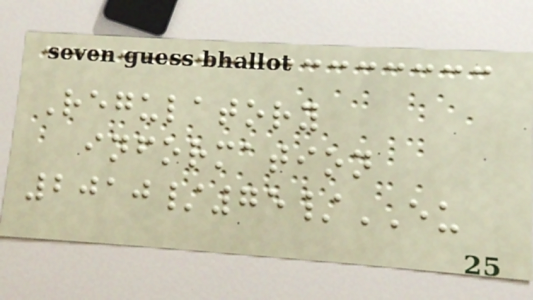Regulatory
information
2010/75/EU
